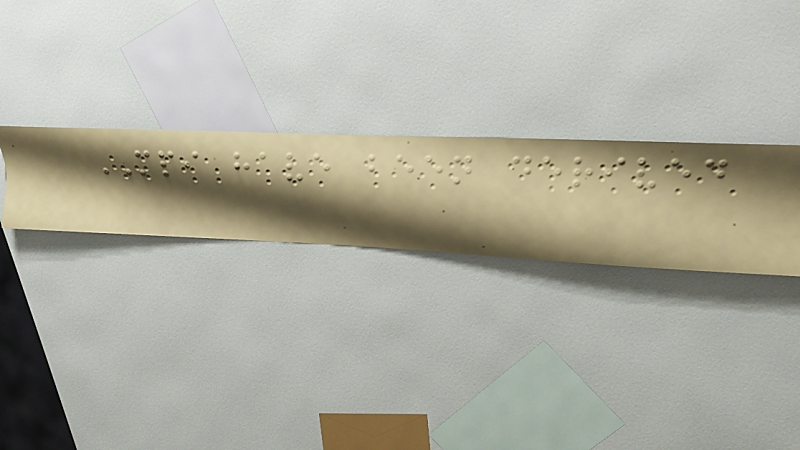MPI have been derived
